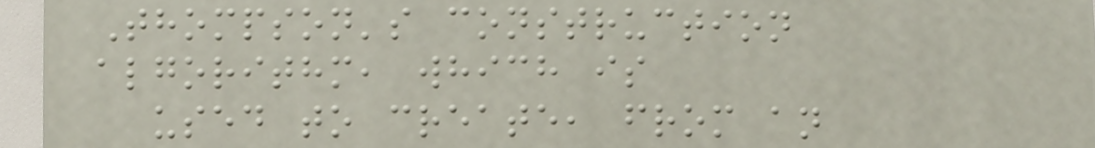Thompson's construction
algorithm, which is
used to create, from an
